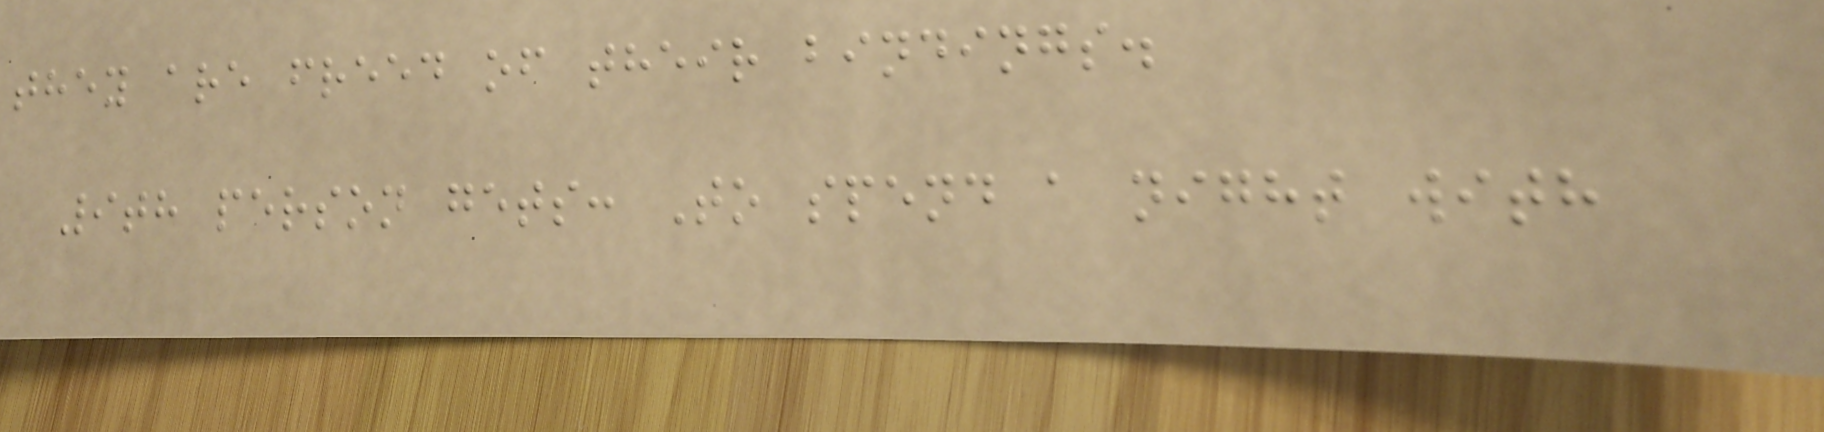they are freed of their bindings.
9th person gets: To spend a night with
